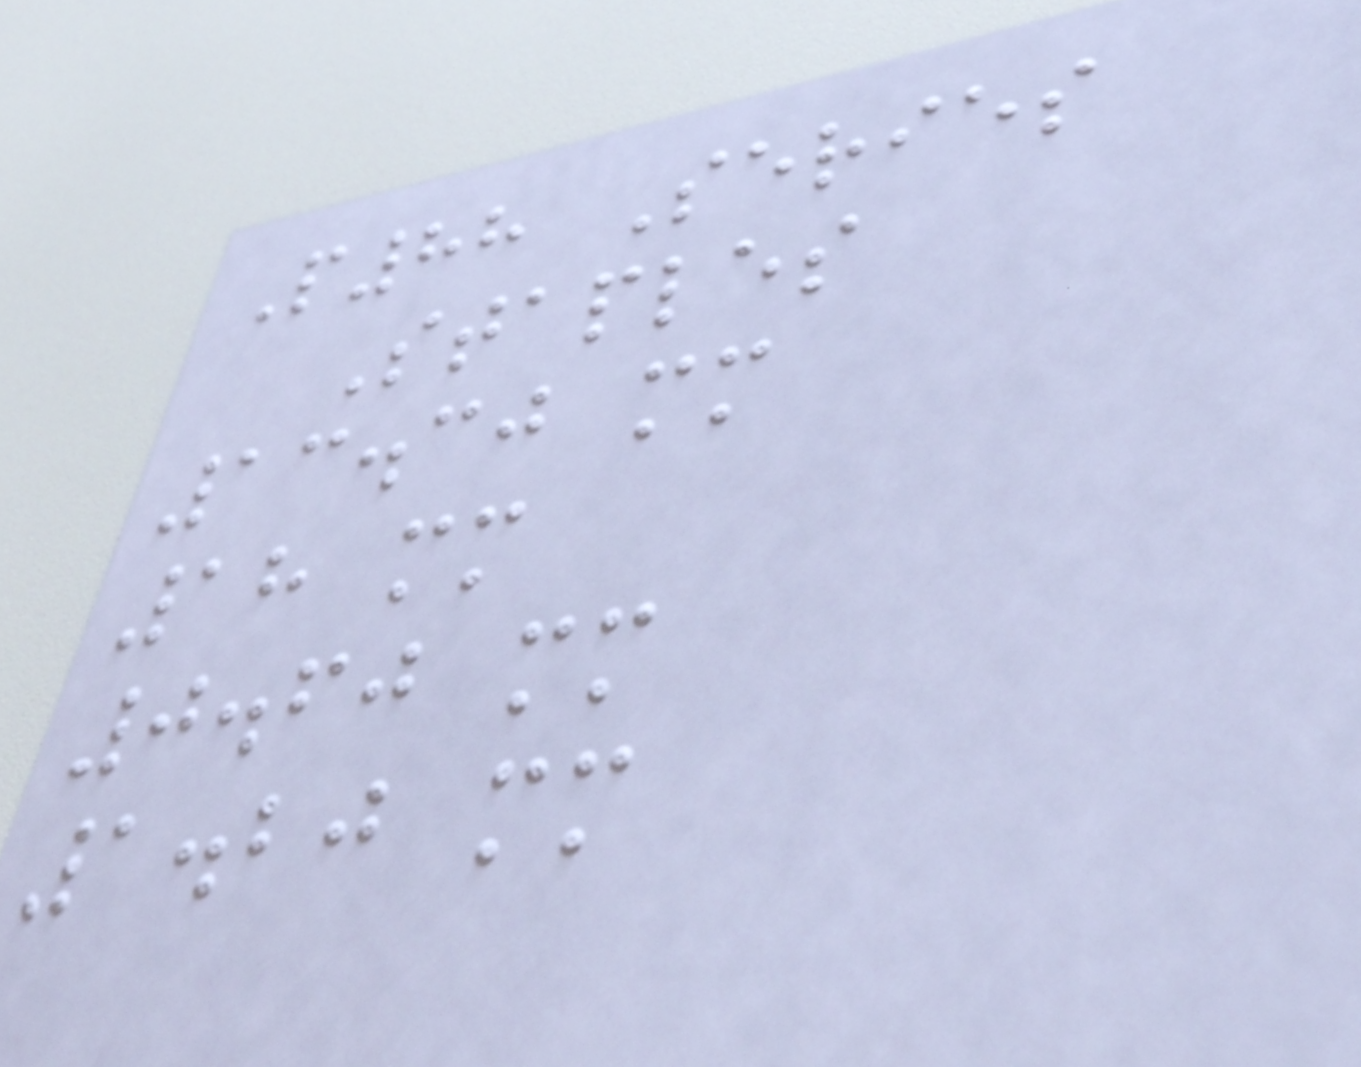P88 Series
Staples
13.30 mm
18 mm
0.60 mm
1.20 mm
